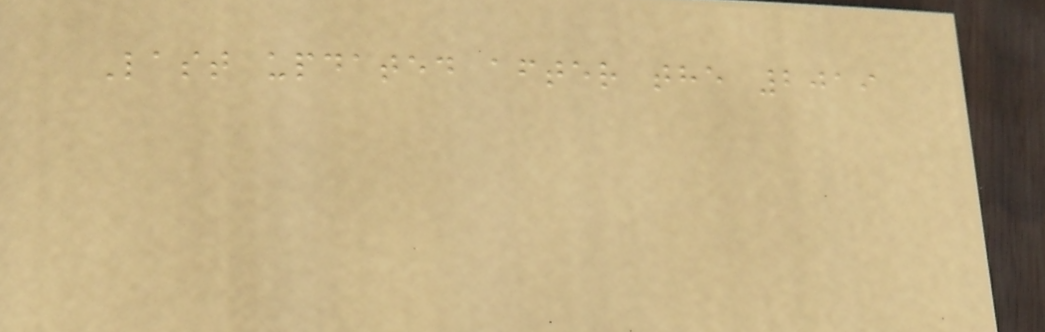Last updated after the 2019
